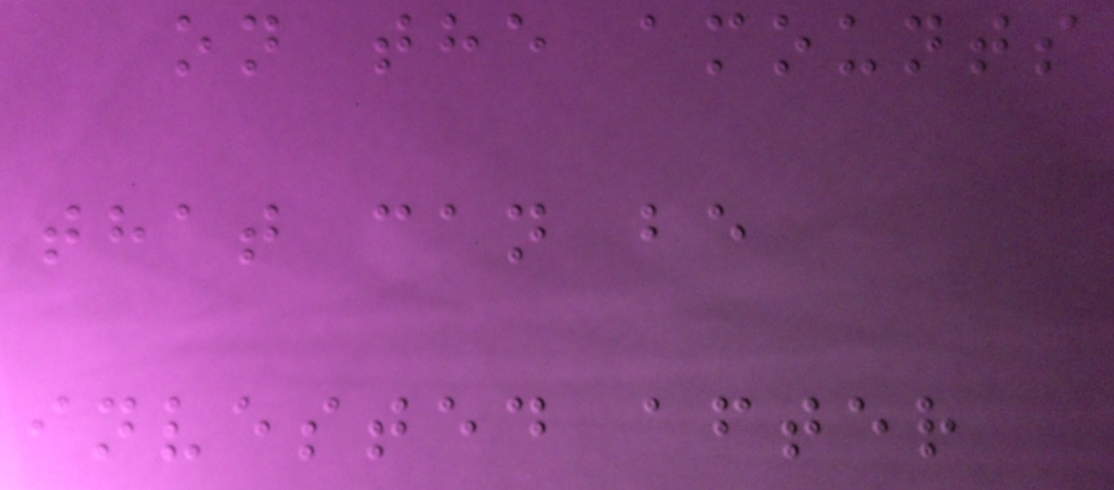on the amounts
that can be
invested after
